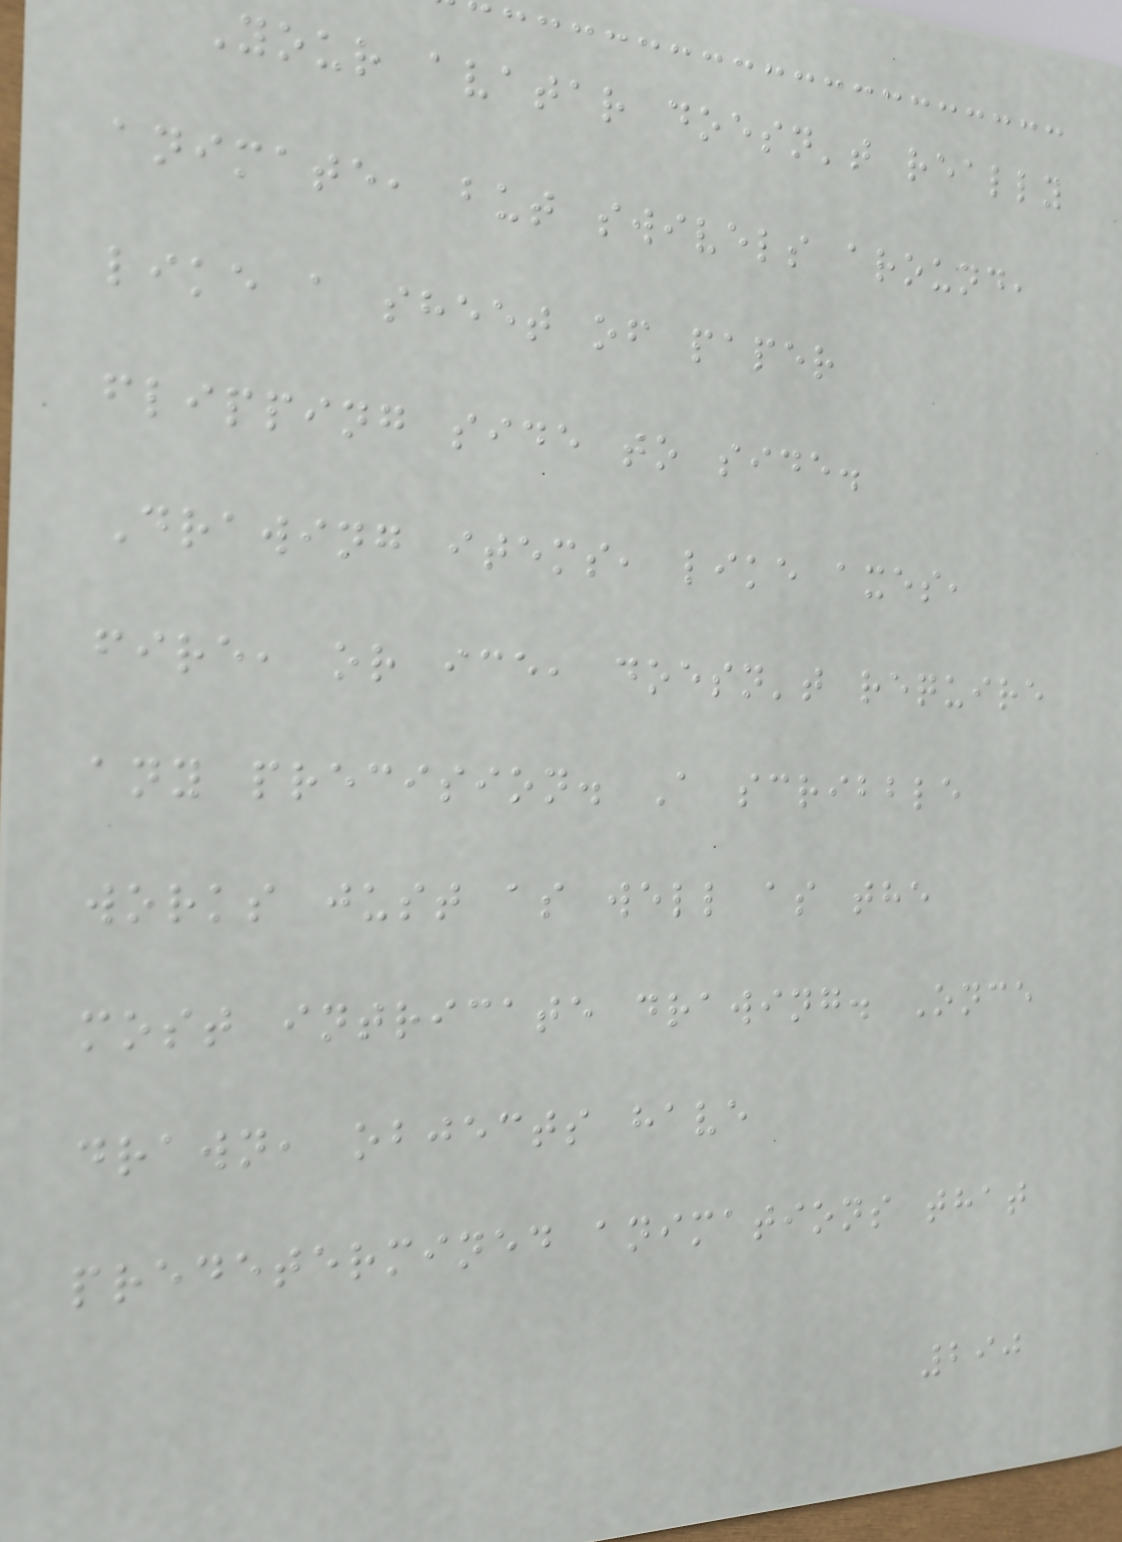Your avatar doesn't really
animate, but swivels around,
like a sheet of paper
flipping side to side.
Drawing items, like axes,
fire, or ice, doesn't require
any precision. A scribble
works just as well as the
most intricate drawing. Once
drawn, objects have
predetermined animations that
290
